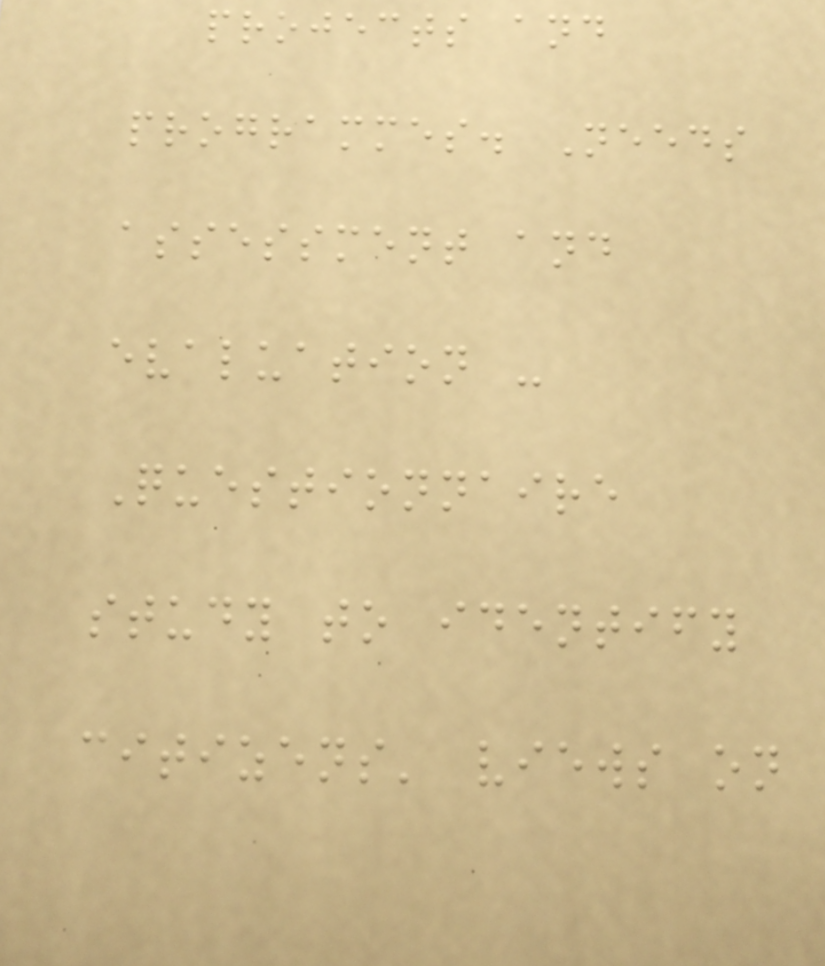projects and
programmes. Needs
assessment and
evaluation -
Questionnaire
study to identify
citizens' views on
